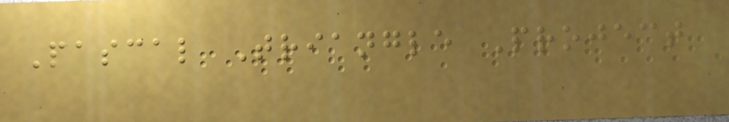Pascal Triangle Project
